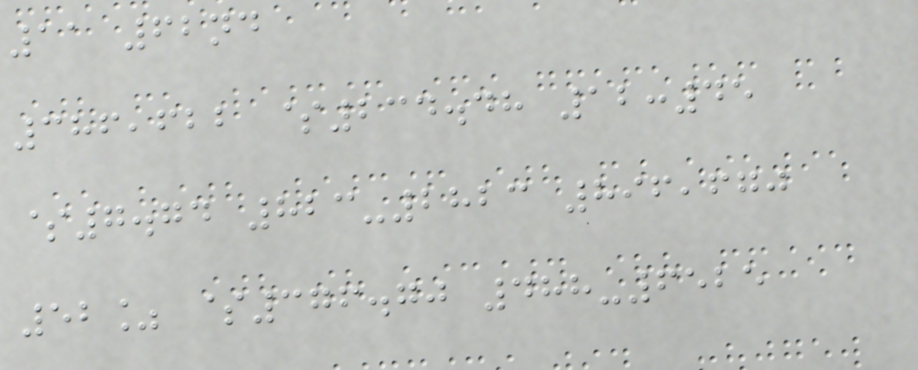11 62nd
386,622 $234.48 12:45
$7.74 823-2823 896,670
52% $376.70 488-6525
